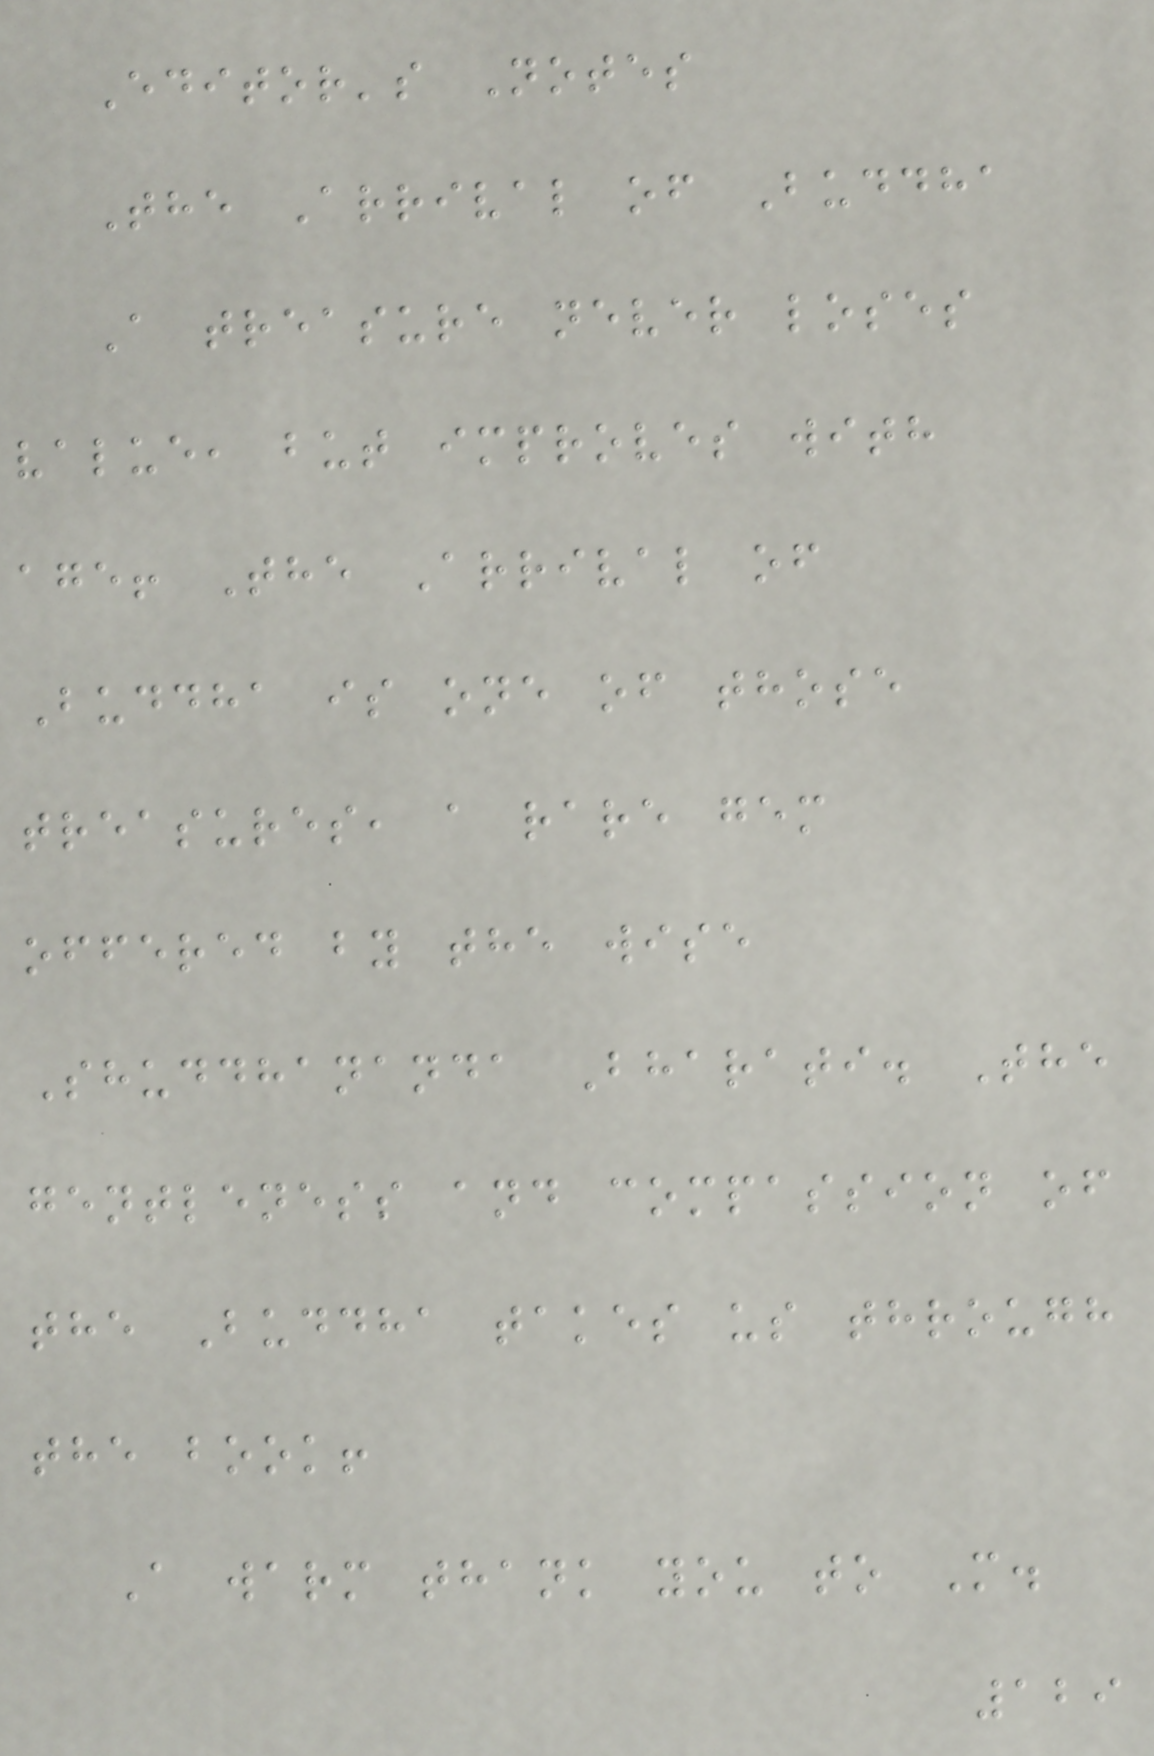Editor's Notes
The Arrival of Buddha
A treasure never loses
value, but improves with
age! The Arrival of
Buddha is one of those
treasures, a rare gem
offered by the wise
Shuddhananda Bharati. The
gentleness and compassion of
the Buddha takes us through
the book!
A warm thank you to M.
129
